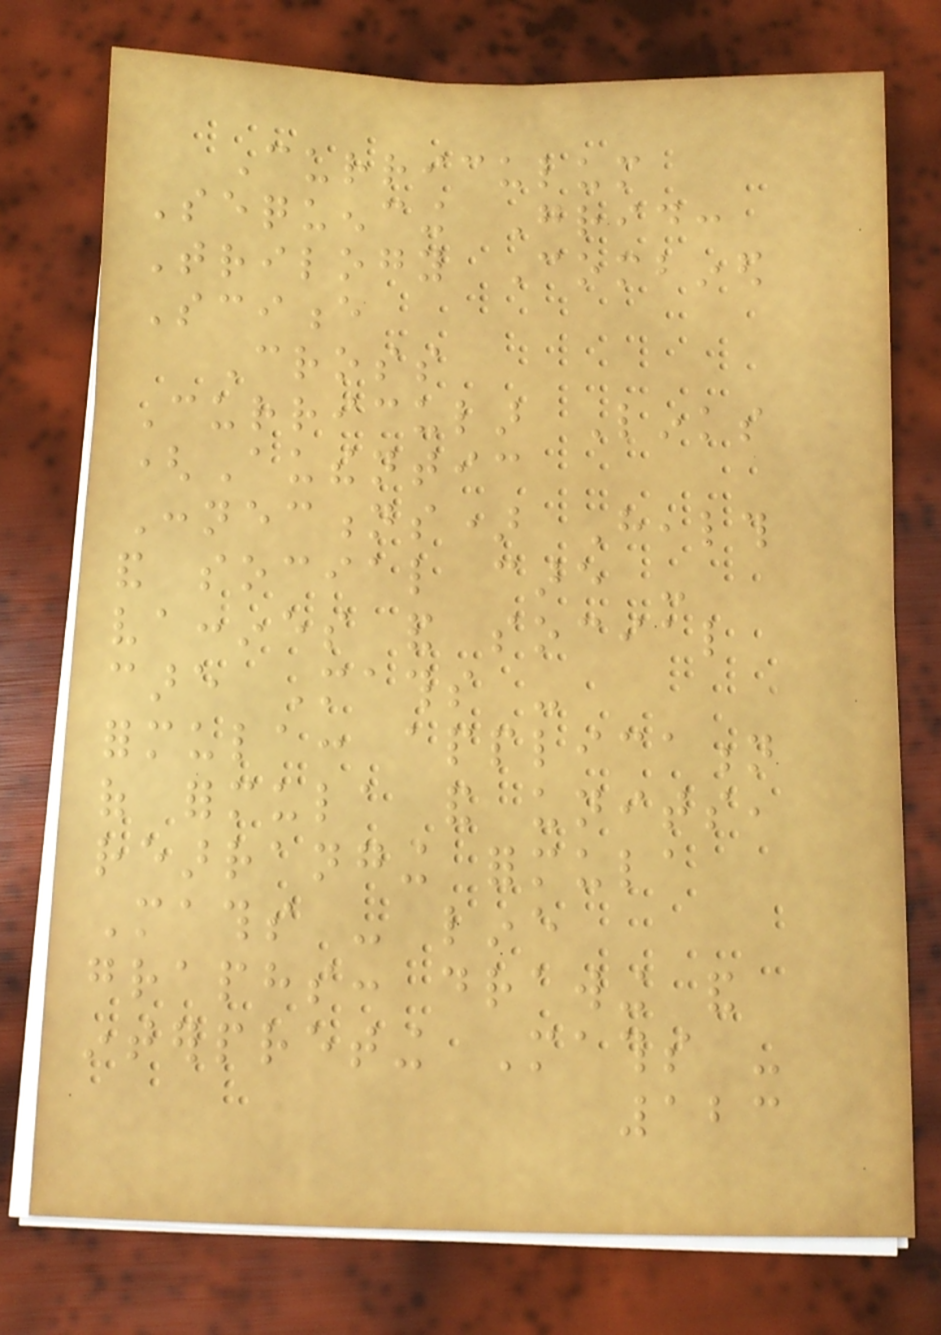Curriculum
Sequencing Grid:
Trilogy Combined
Science
Cross
Curricular Links
(Authentic
Connections) Health
and social care -
vaccines and social
care Maths -
formula: application
of formula and units,
rearranging formula
Maths - line
graphs: drawing and
interpreting Maths -
123
